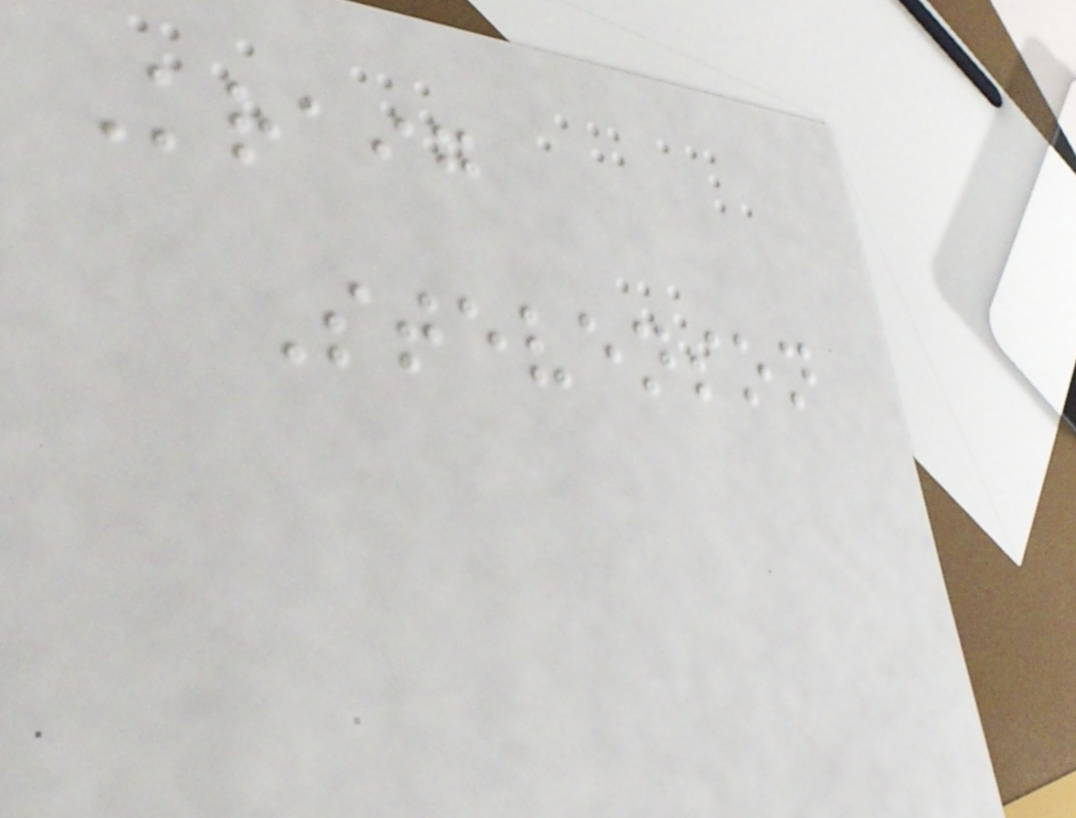Kraig
Stevenson
